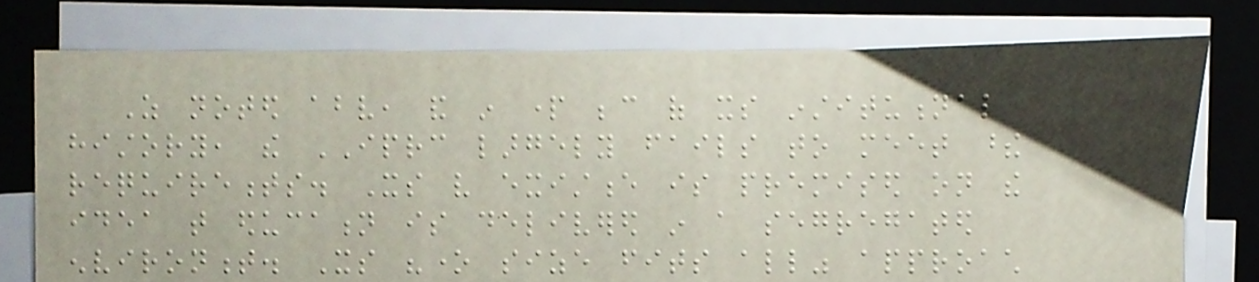As noted above, and in part because of its institutional
history, the IPRC largely fails to meet these
requirements. Its very existence is premised on the
idea that education is delivered in a segregated
environment. Its "one size fits all" approach
